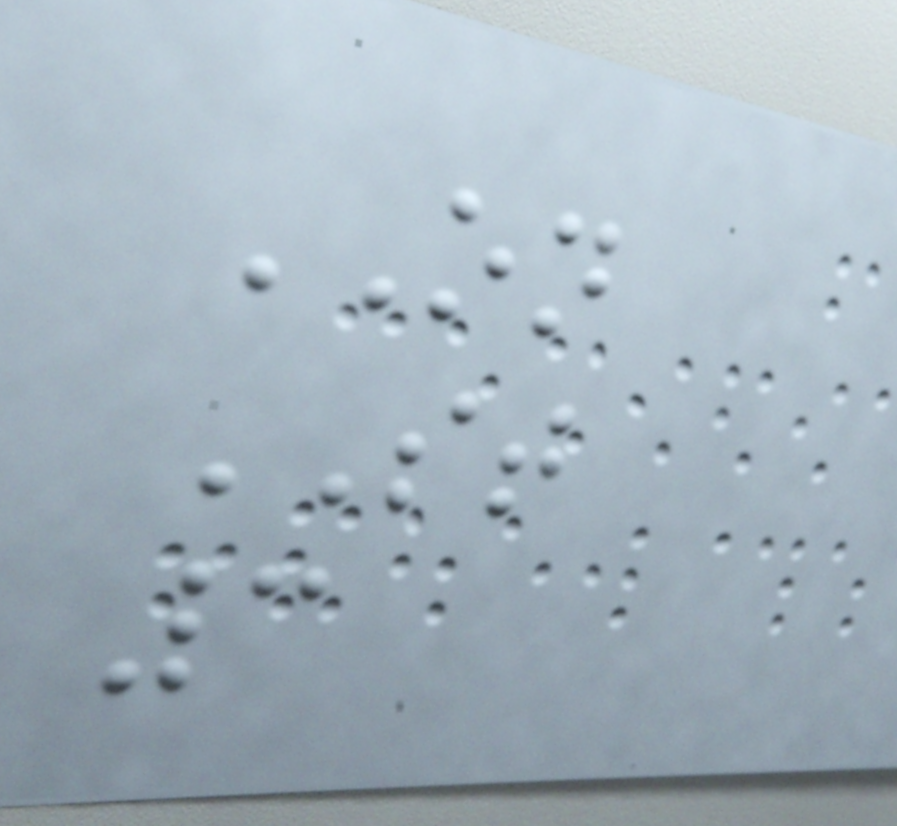ON
ST
3
